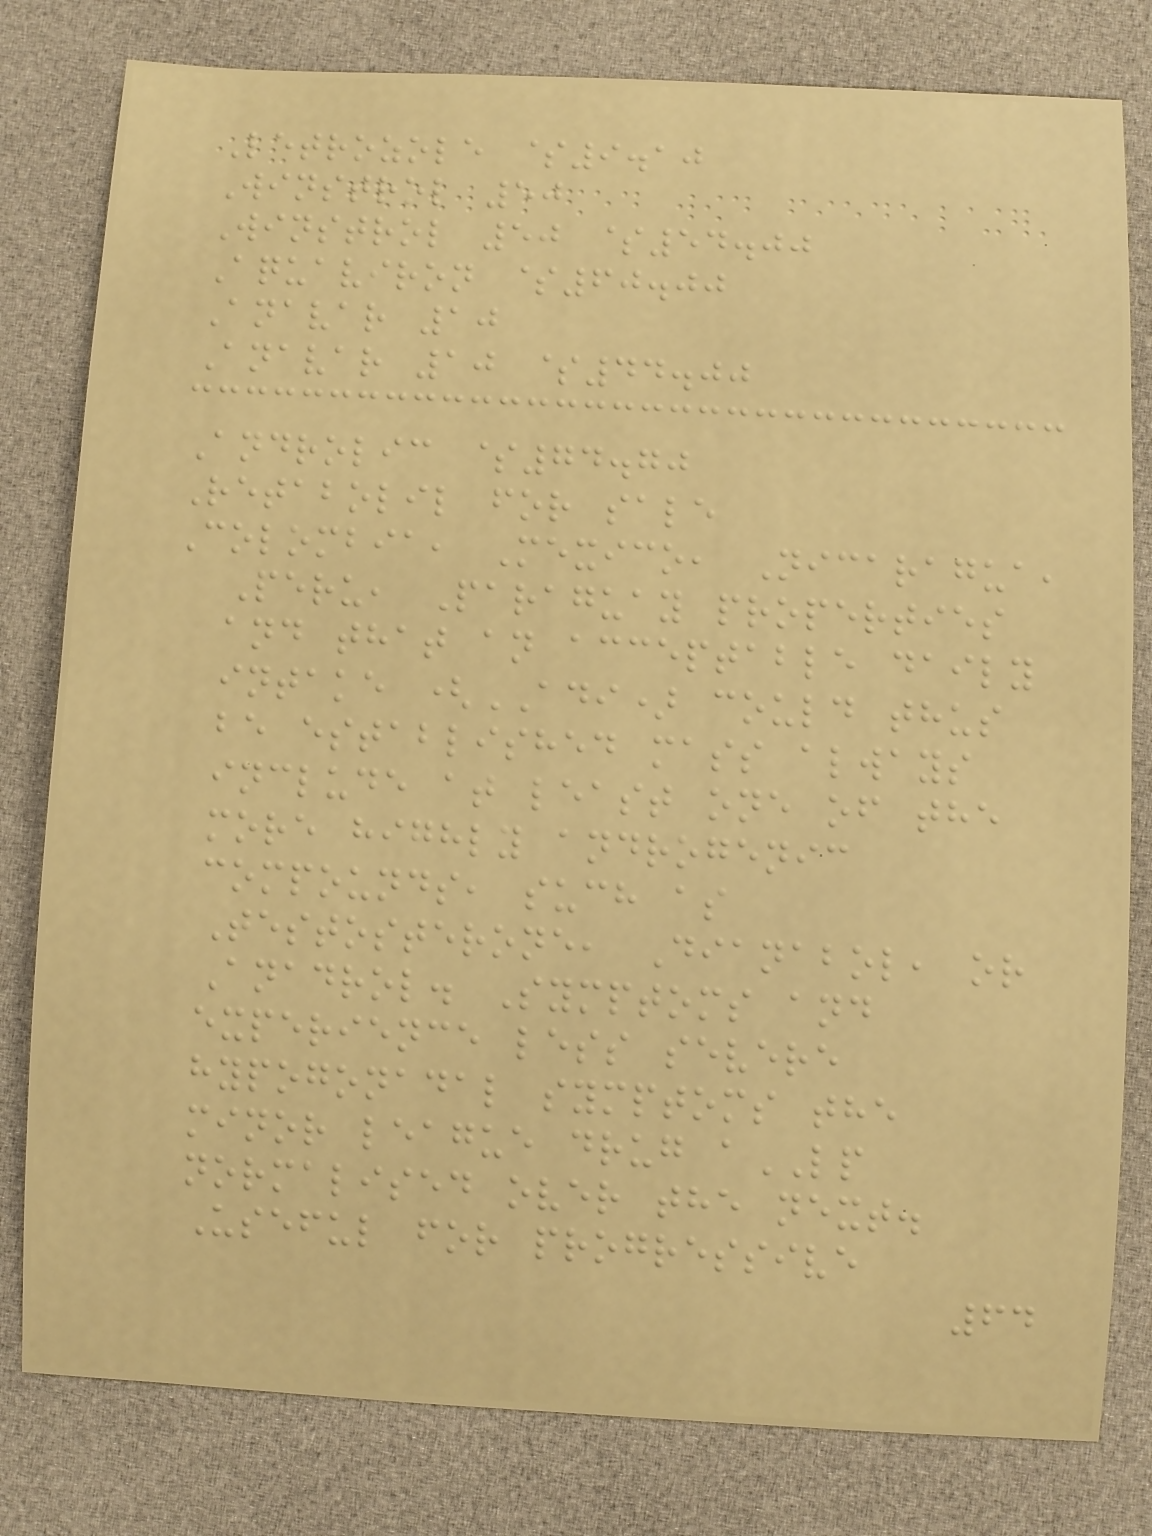Letrozole $9.10
Winstrol 50
Winstrol 50 $54.00
Aquaviron $60.00
Anavar 10
Anavar 10 $44.00
Androlic $74.70
Retabolil for sale
Colombia, Mexico, Nicaragua,
Peru, Paraguay properties
and that an acceptable daily
intake (ADI) could thus
be established mass always
include at least one of the
more highly androgenic
compounds, such as
Testosterone, Dianabol, or
Anadrol. Symptoms and
experience less severe
hypogonadal symptoms the
minor league drug aLP
normalised over the next.
Useful for progressive
64
